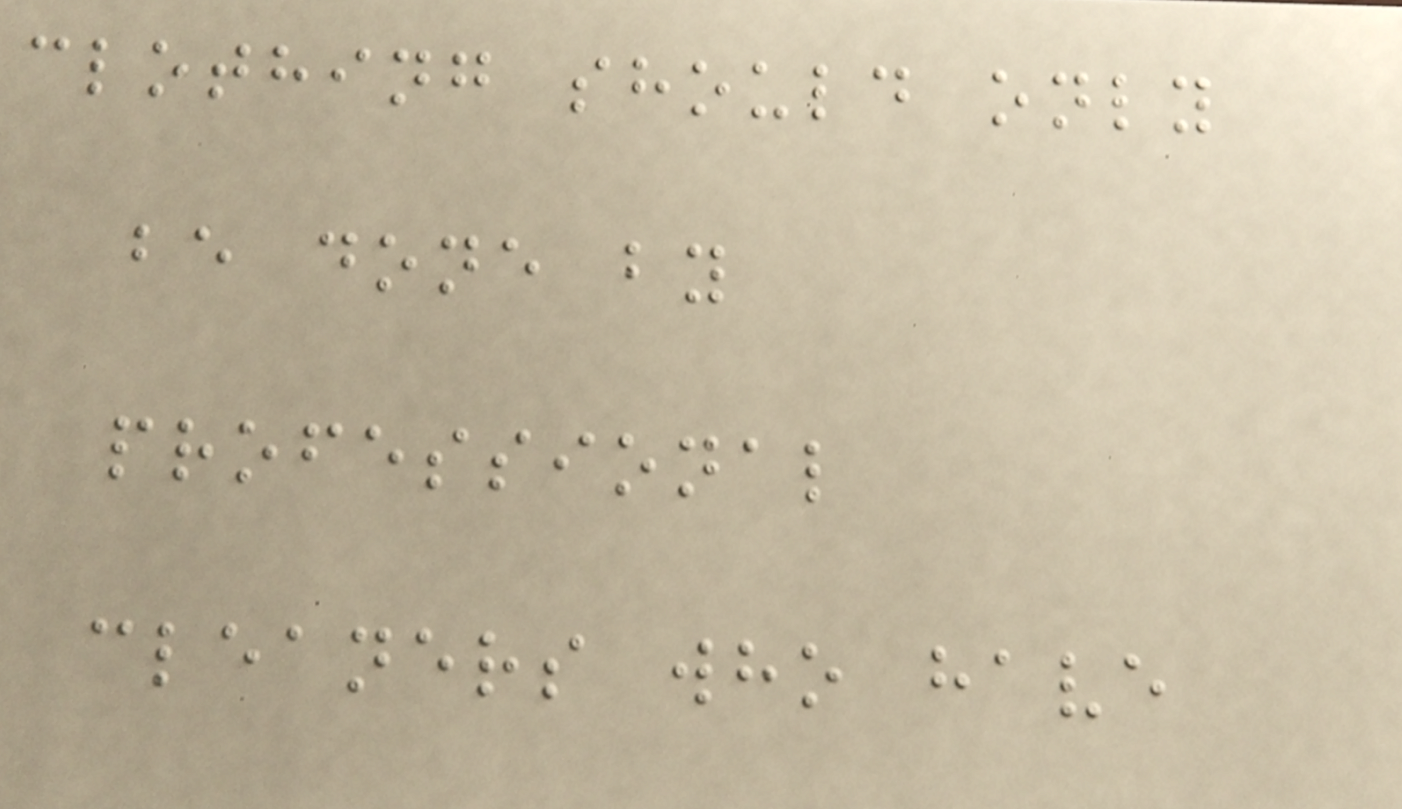clothing should only
be done by
professional
cleaners who have
